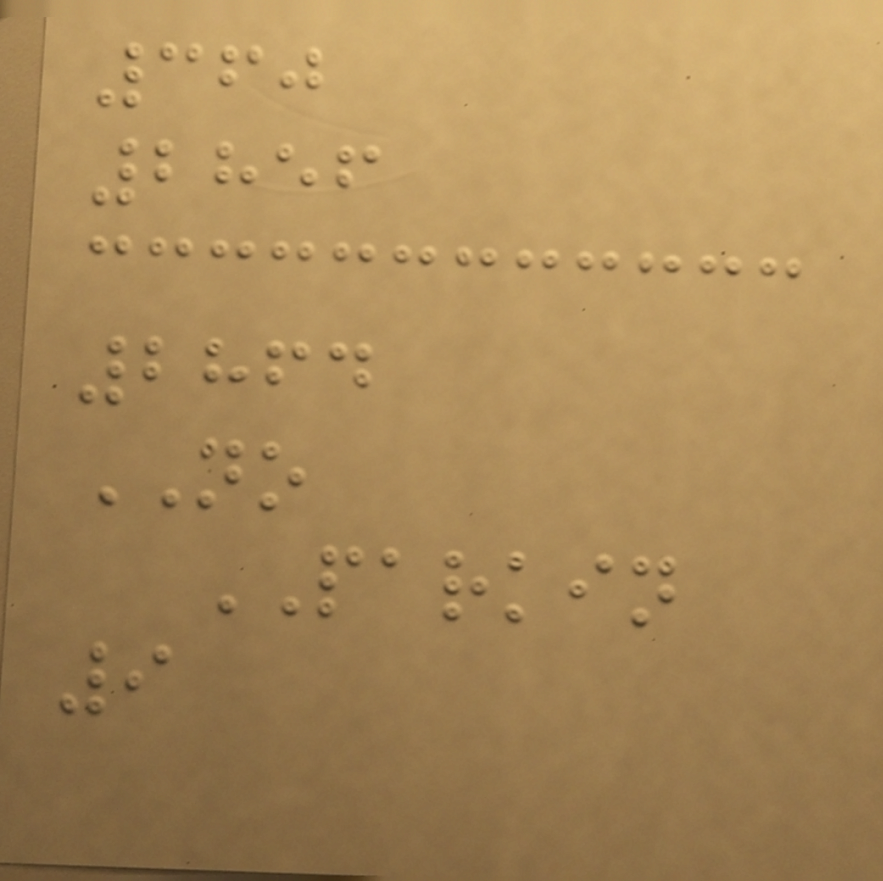360
2856
2864
NO
PARKIN
9
